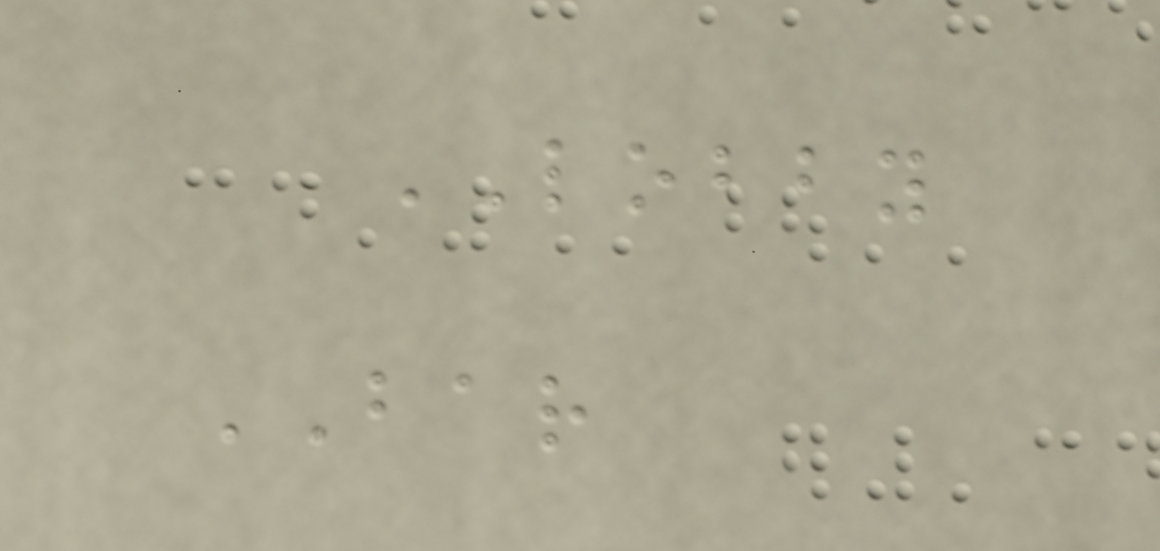LOBBY
BAR
